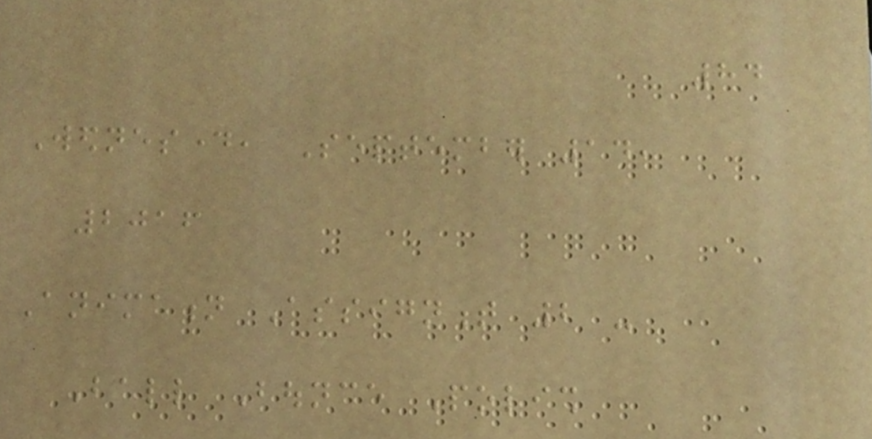84
Wednesday, September 14,
2016
Animation Assignment 2 -
Ball Bounce Polish
